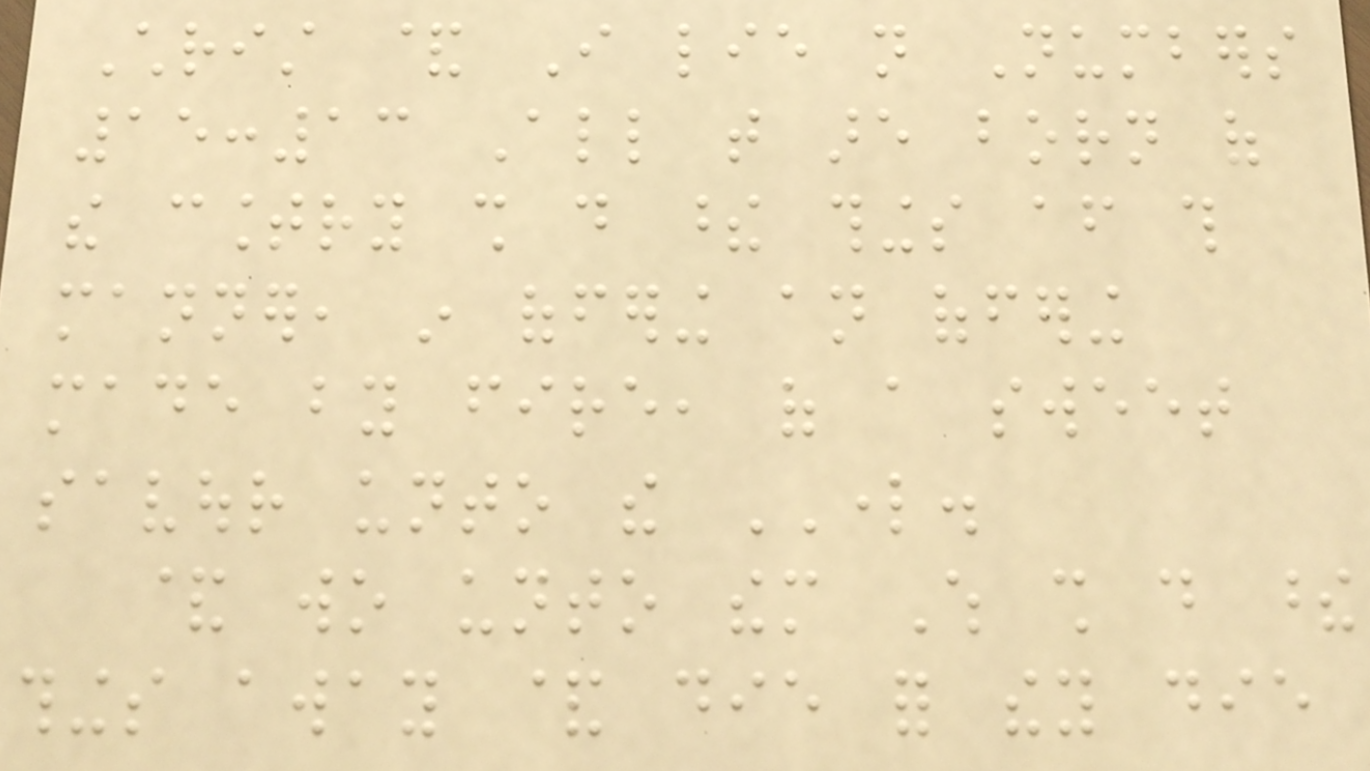Christ & I lie not Numbers
15:13 All that are born of
the country shall do these things after this
manner, in offering an offering
made by fire, of a sweet
savour unto the LORD.
& wo unto them Which shall do these
things away & die for they die
